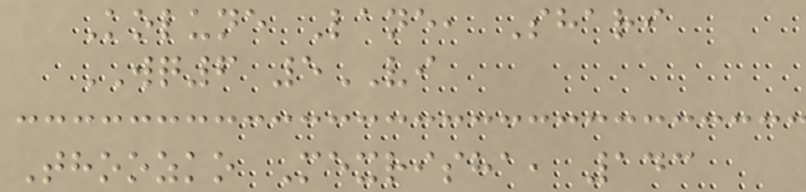Kolune Lane, Shari
WQ6 5VI
Thoozko Mexrisha, 143
